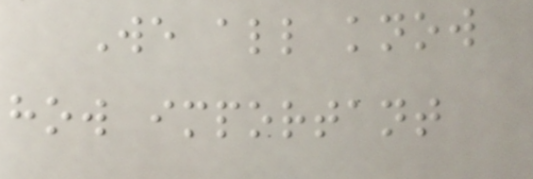We all know
how important
